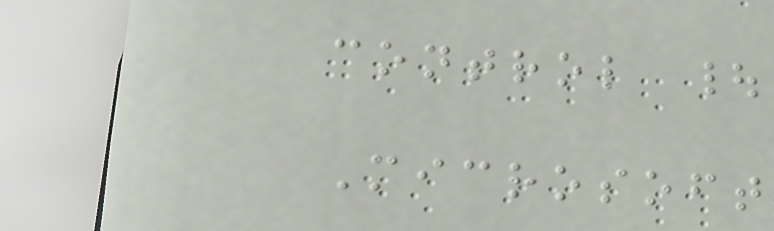control |
Microsoft
